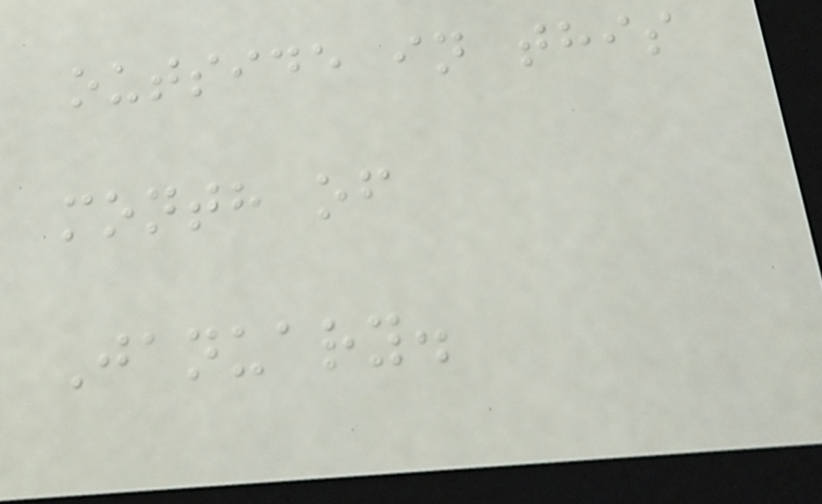outside in this
month of
January.
